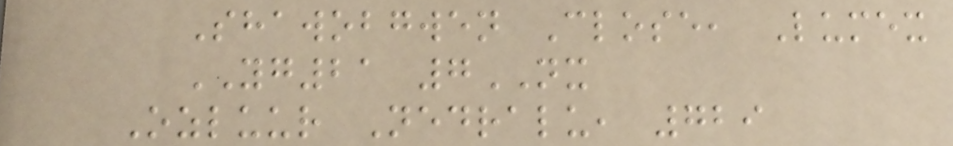Shawobgwen Close, Lumex
YG21 7NX
Ozluur Nedralu, 729
